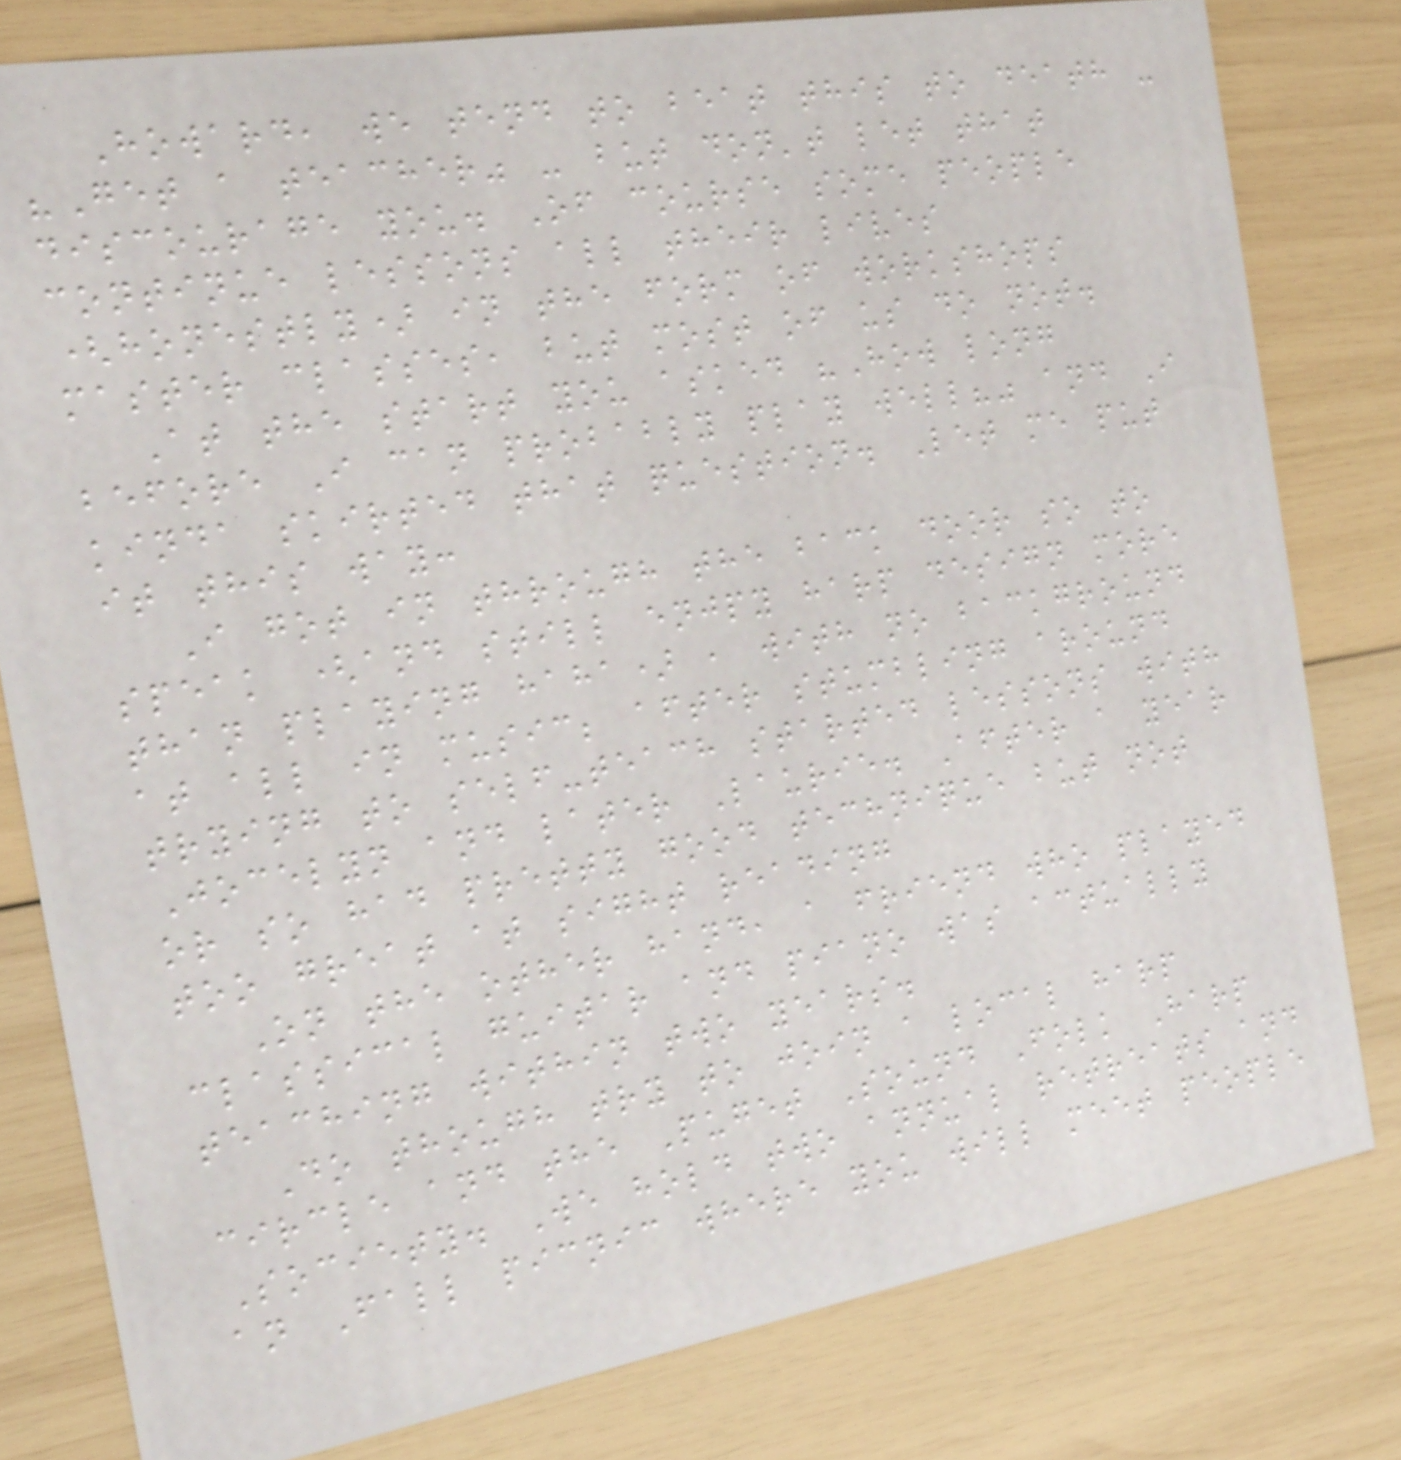Howard, we tend to beat this to death -
"Get a teacher" - but don't let that
discourage you. Of course some people
continue lessons all their lives
(honestly) in the form of workshops
master classes, but most of us do not.
At the start you asked "How long
before I can probably play well?" and I
kinda skirted that question. Let me put
it this way:
I got in through the back door so to
speak (and still enjpy harp design more
than playing haha) , with no background
at all in music; after stumbling around
trying to self-teach started lessons with
Jocelyn and later Laurie. After a year
or so had pretty good technique but not
too great at sight reading
On the other hand, a friend who played
classical guitar and piano was actually
teaching within two years.
Do though try to join a local harp
circle and the Puget Sound Folk Harp
Society. We hold two annual retreats and
an Fall picnic where you will meet people
